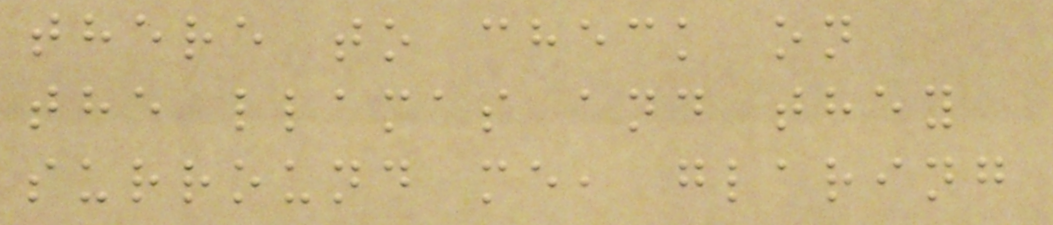there to check on
the llamas and they
surround me, glaring
